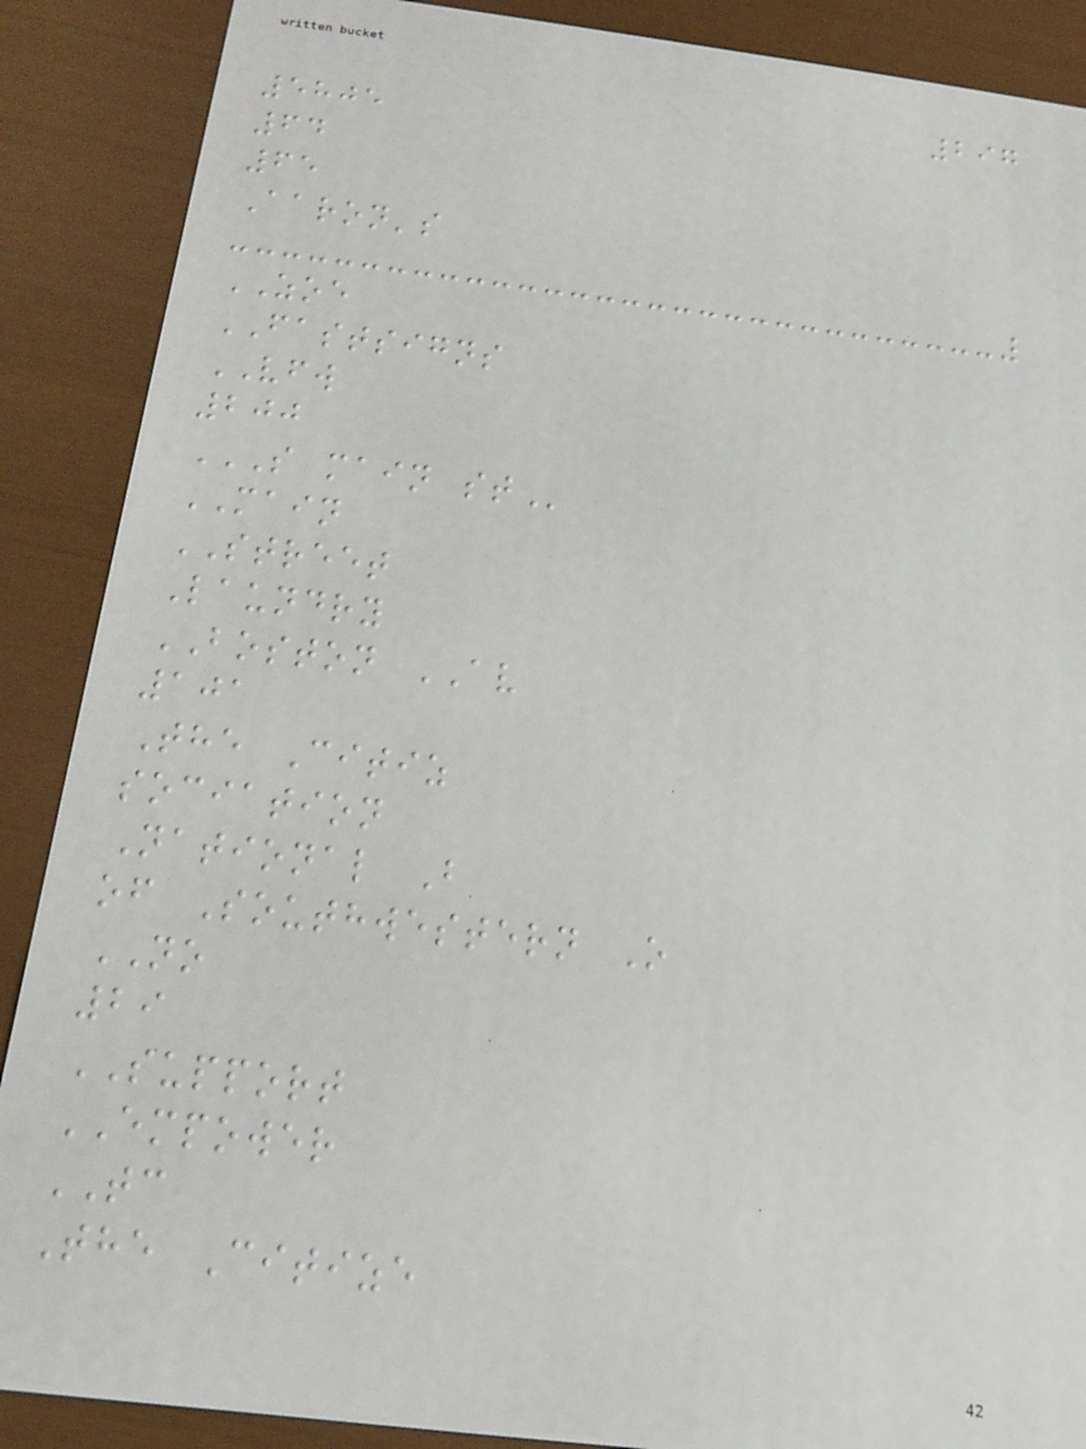297
5805
64
65
Aaron's
ZOE
FASTSIGNS
VFW
200
S MAIN ST
MAIN
STREET
Laundry
BOSTON AV
101
The Citiz
sociation
National B
of Southwestern O
NO
29
SUPPORT
EMPOWER
TC
The Citize
